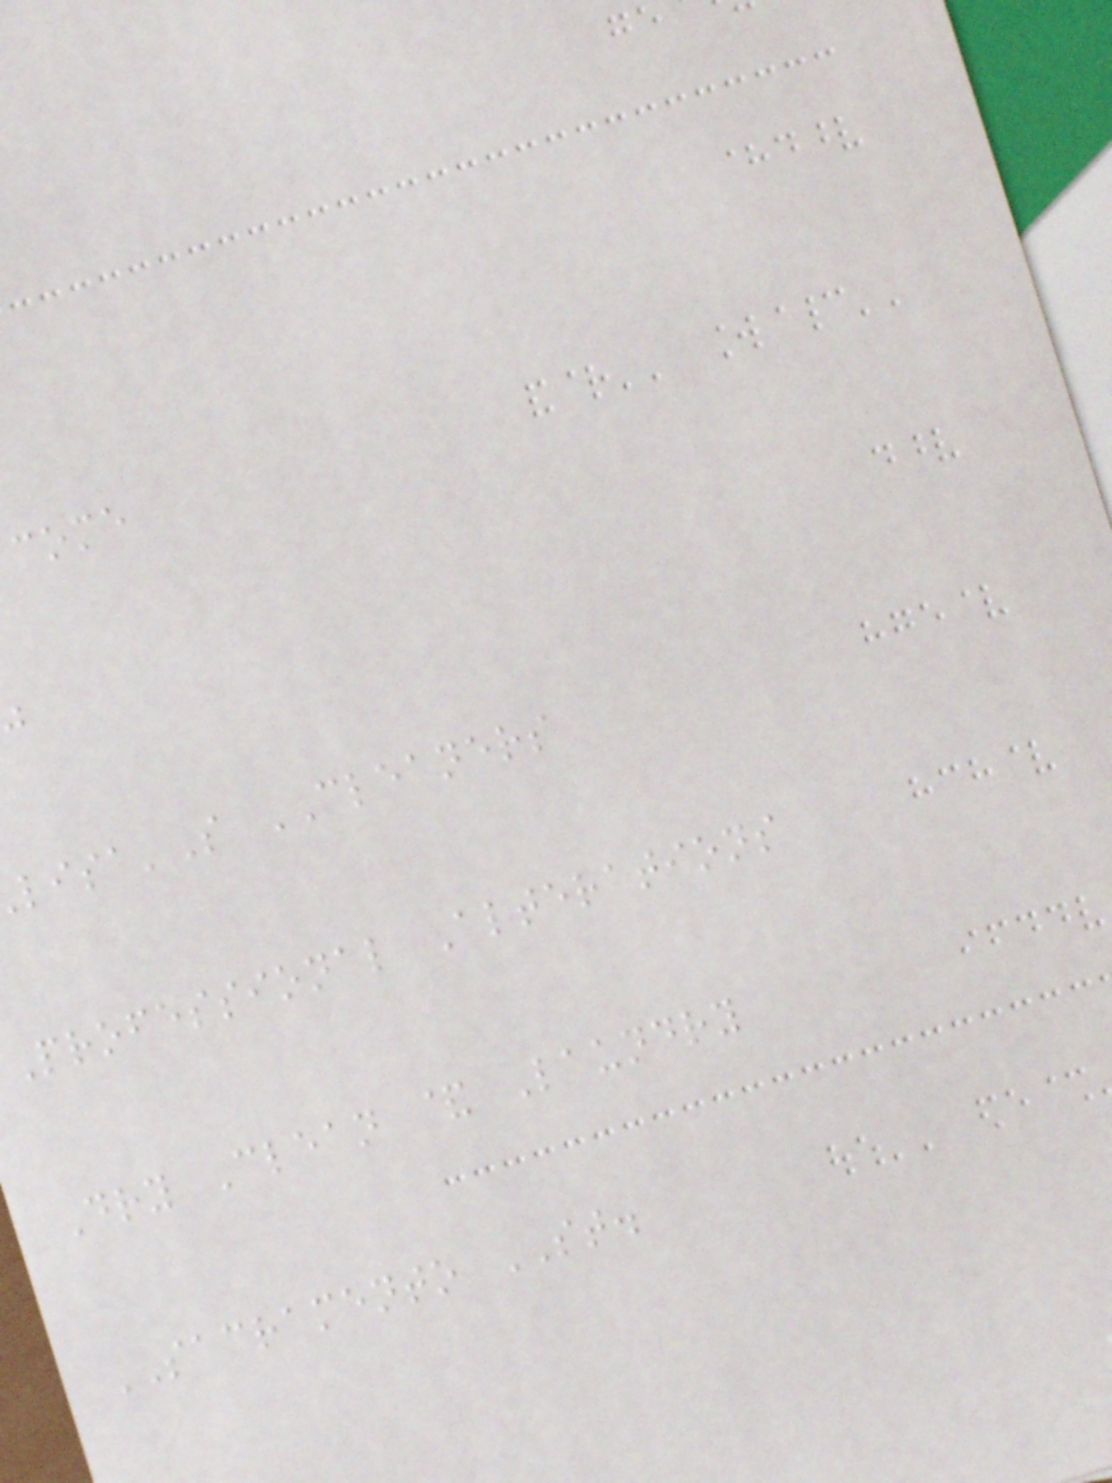come
'S CLEANERS
Professional Alterations
Dry Clean & Laundry
SACRAMENTO ST.
